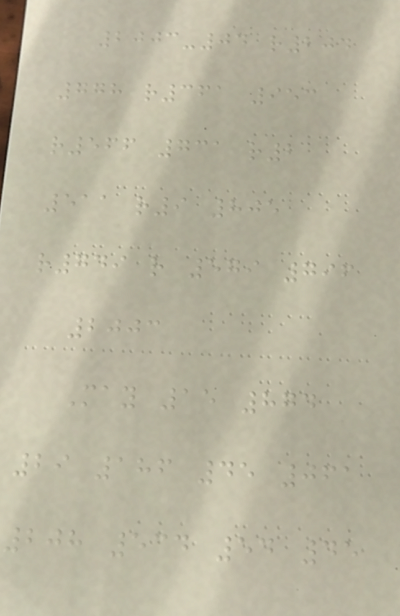2003-04 r204
778 r361 953
r566 731 r2
511 r9 805
r749 r 579 796
2003
May 15 874
29 186 45 061
208 534 54 45
